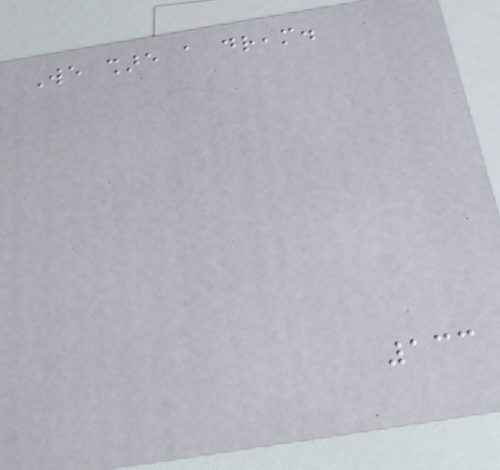We share a dream.
133
